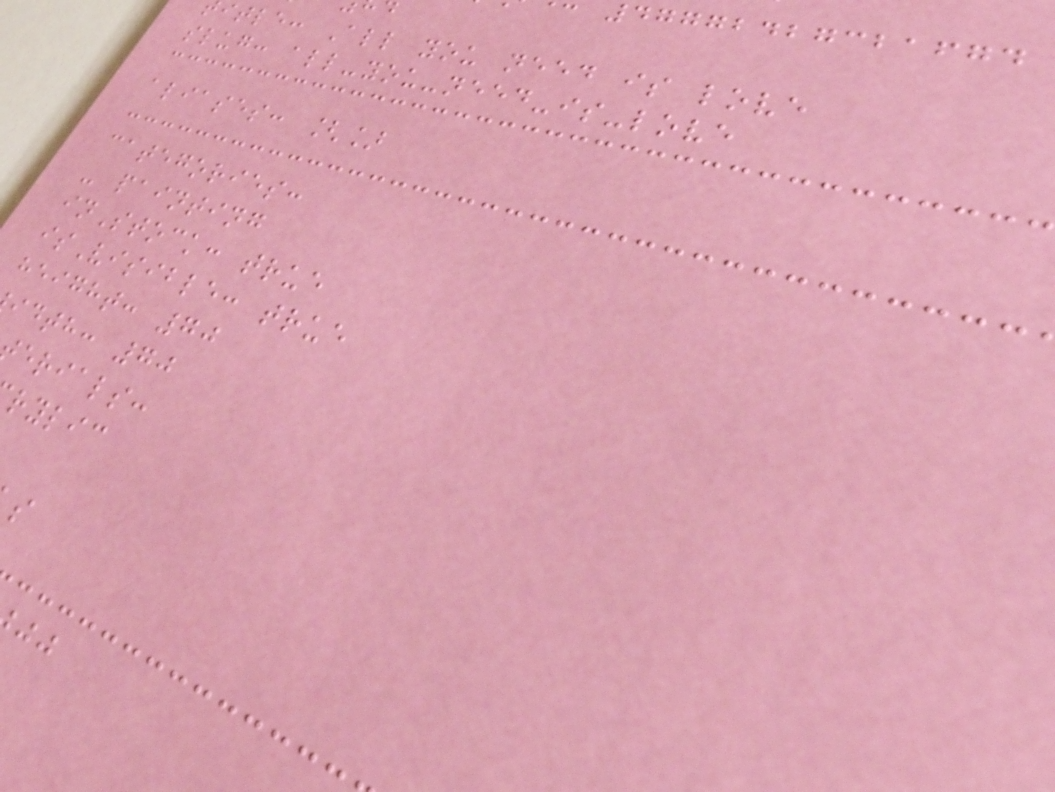47772427321674
itle: All you need is love
slug: all-you-need-is-love
aliases: []
categories:
- painting
inStock: true
isVisible: true
height: 70
idth: 70
erials:
rylic
